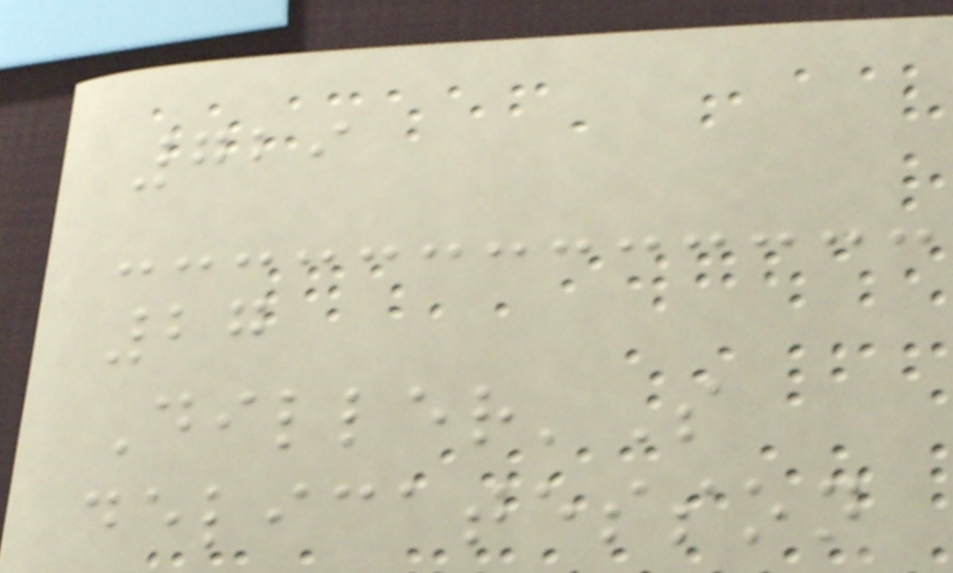729
27
Diller'S
delicatesson
